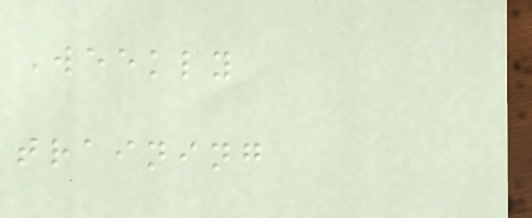Weekly
training
